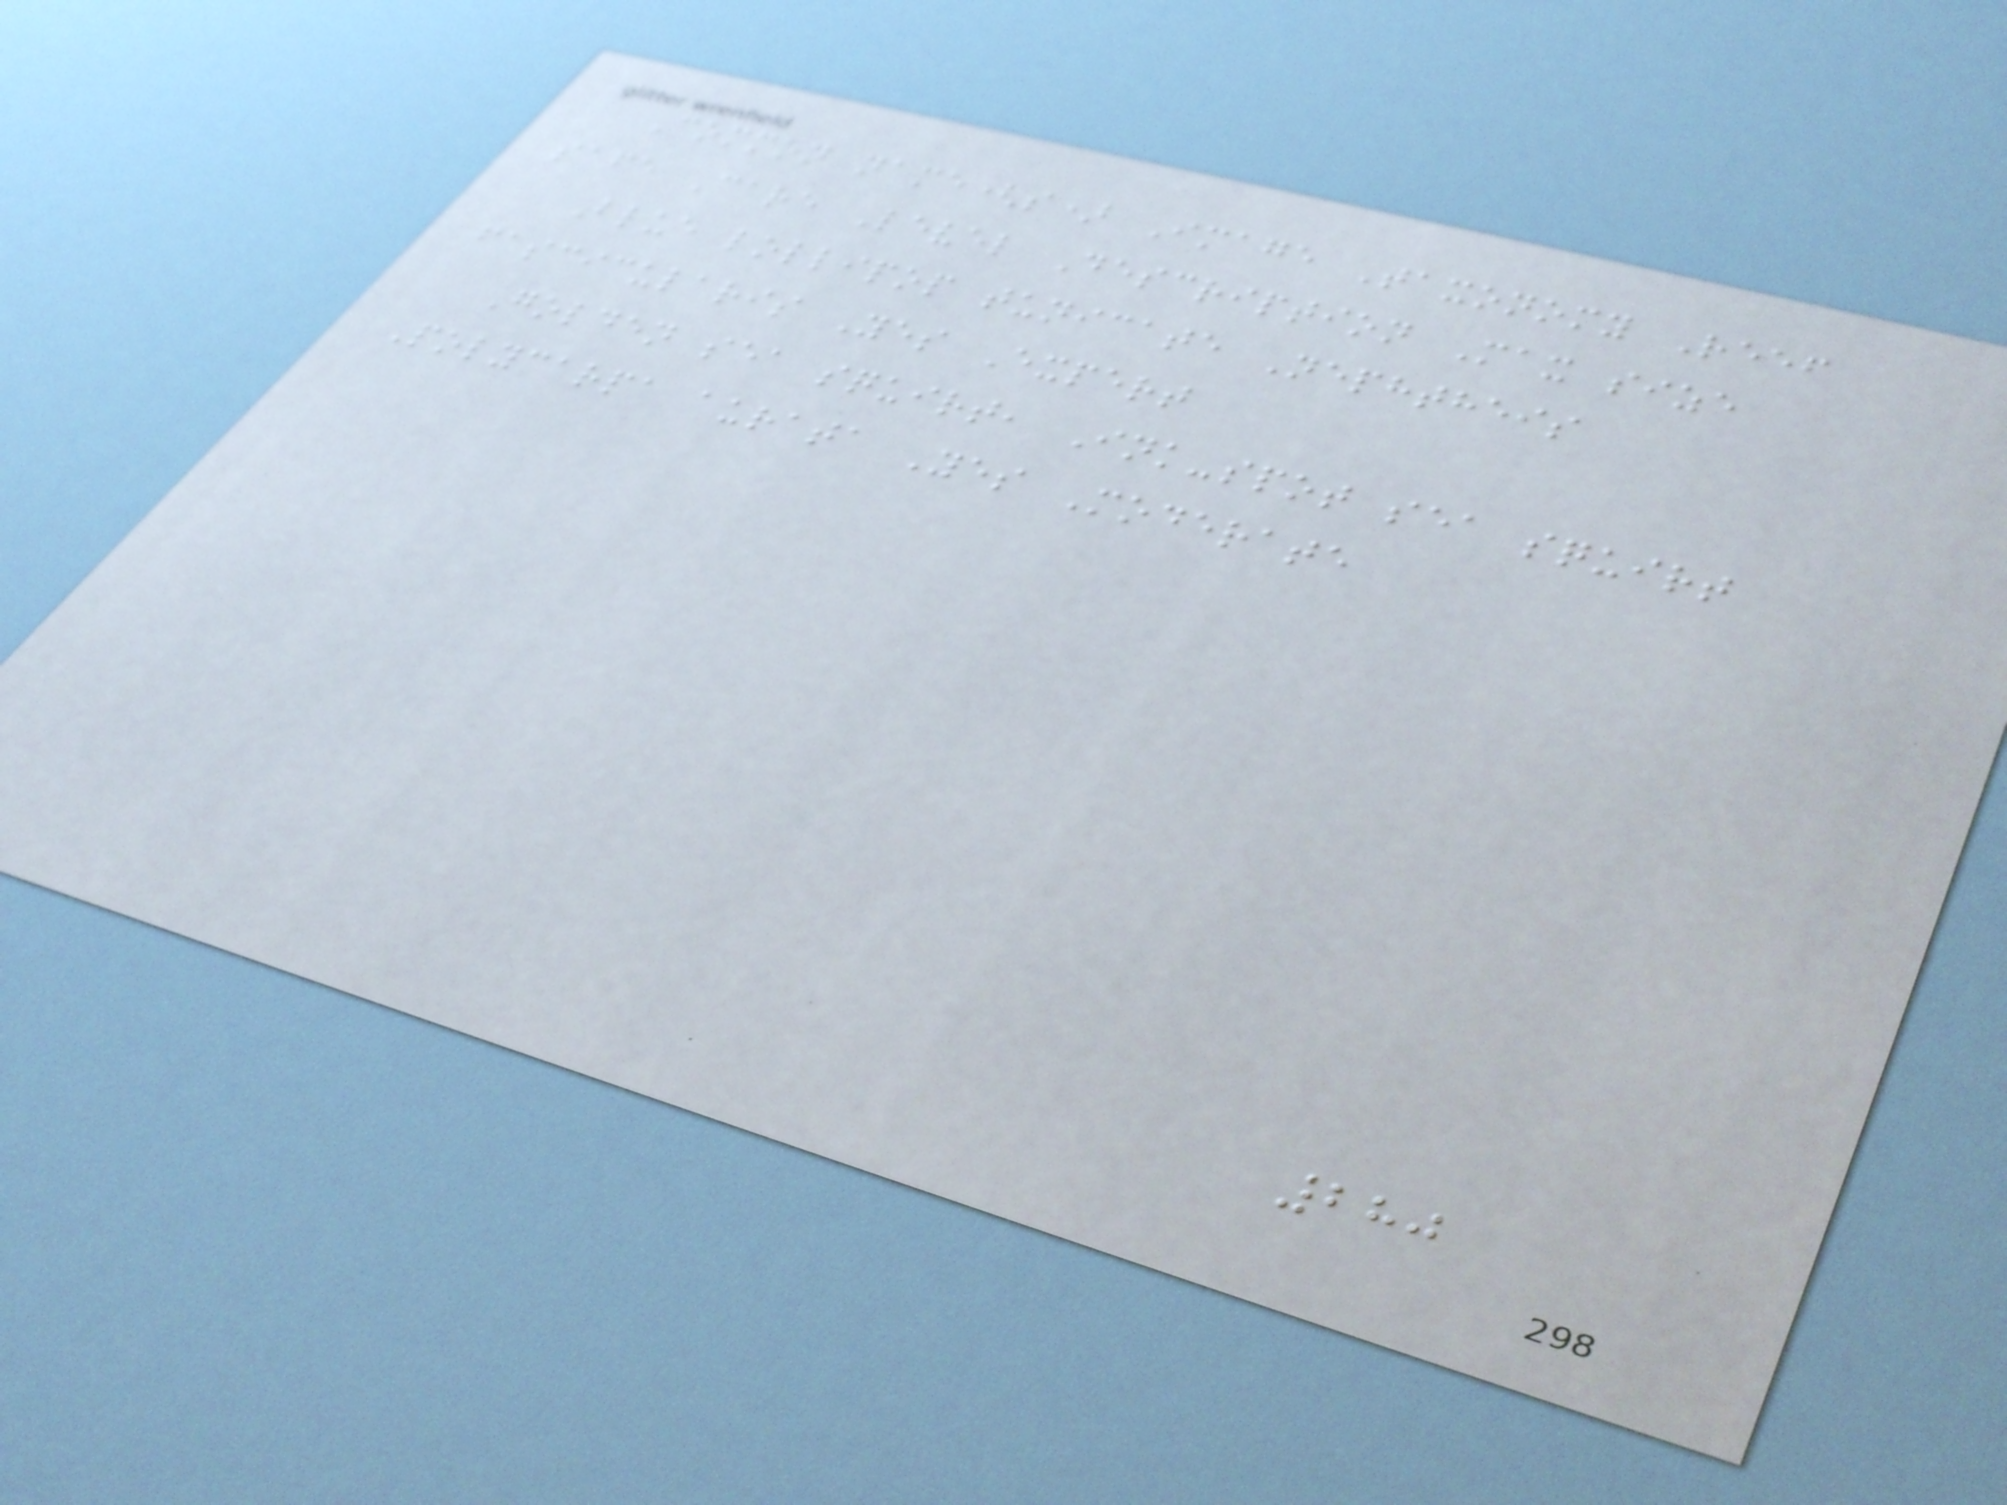Common name(s) Image Taxonomy Reef
safe Care Level Description Max size
Blue lollipop tunicate Nephtheis
fascicularis Yes Expert
Golden sea squirt, Ink-spot sea squirt
Polycarpa aurata Yes Moderate
280
